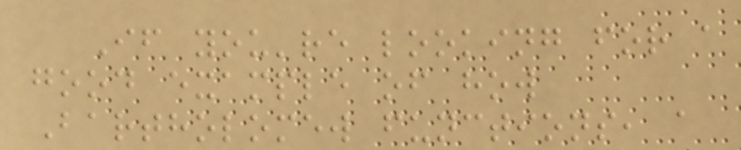If you're looking for a
good example of how
Bartholomew functions, a
